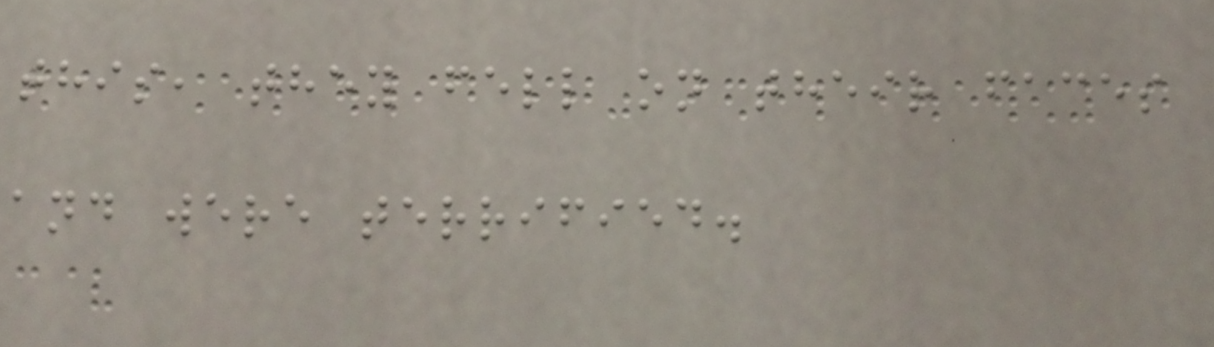this, they fell on their faces
and were terrified.
